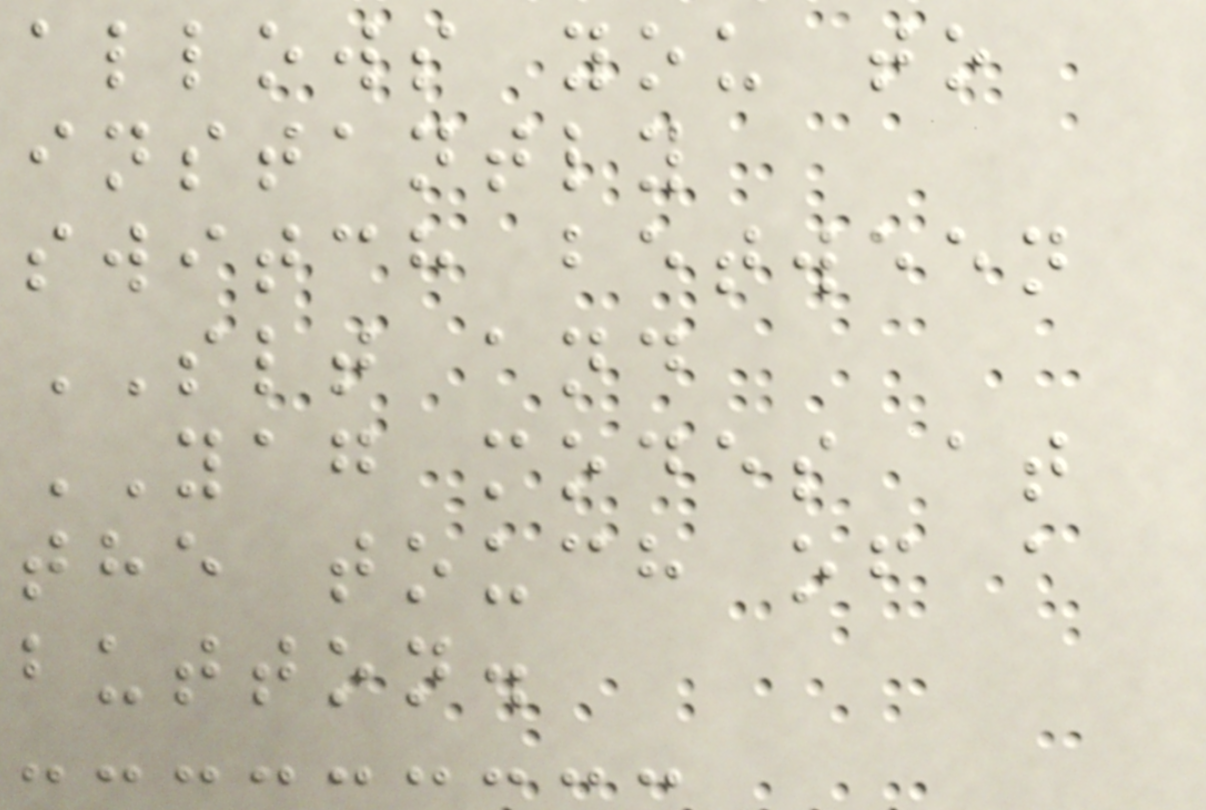allows you to
instantly
switch between
SLT and
YAG modes at
the touch of a
button.
